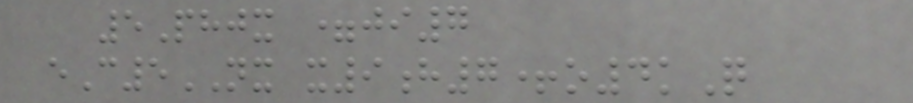5Phjx =ji7
eC5NX x9h7+o4kQ
